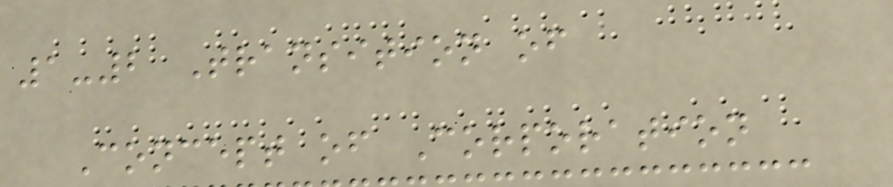1-2 Transition of
Concept of Corporation
